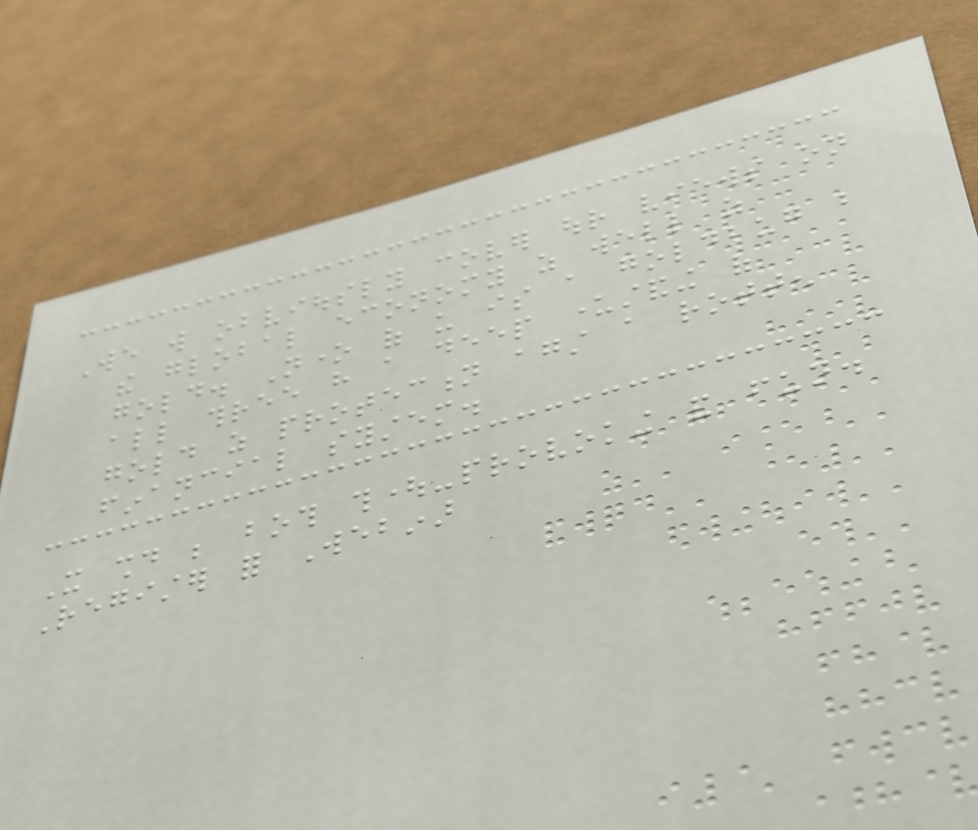We will obviously cover our views on
the global economy as well as
gold. None of us is a goldbug but
all three have a deep understanding of
gold as protection against a rotten
financial system.
It should be both thought-provoking and fun.
Register for Webinar
